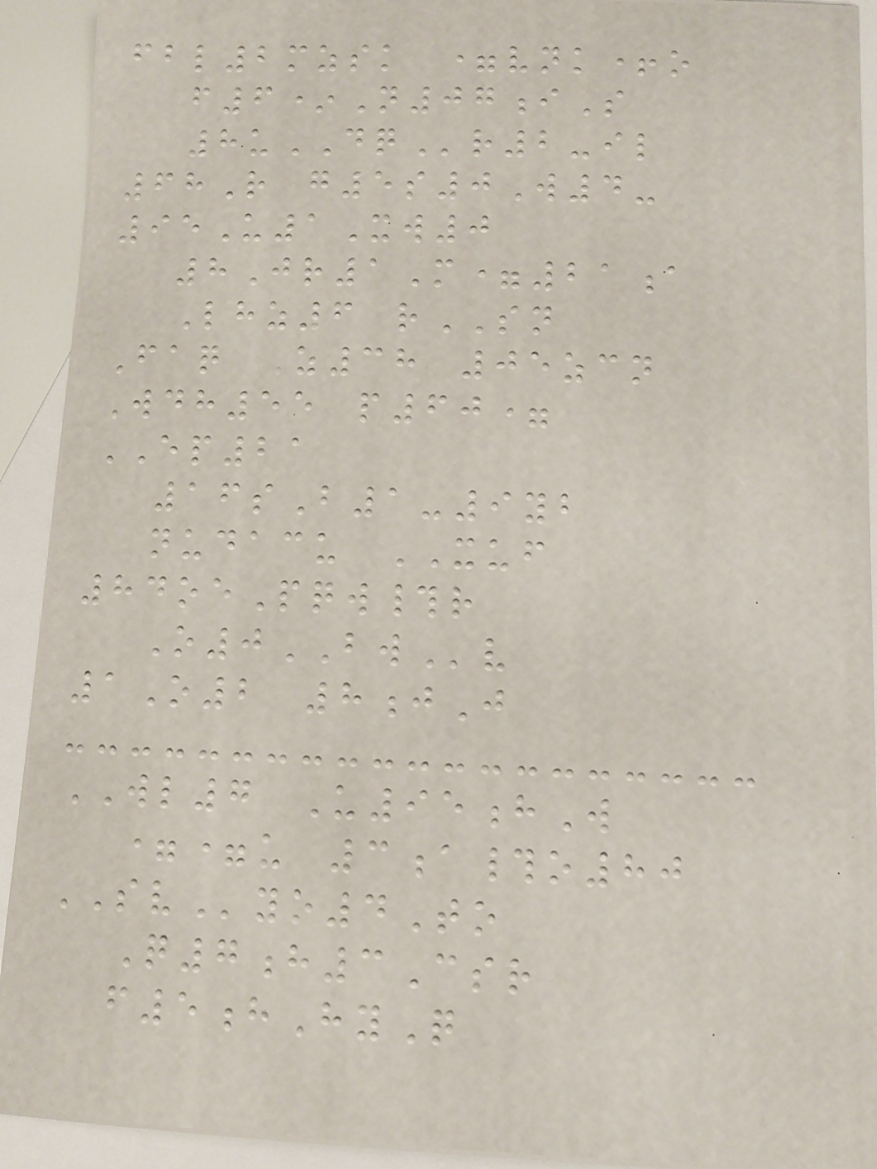fbl2mzsk =vnk+o
f6*N07iS
8uDQr2-il
68R g5s0W4-
95U1Xw0
8Jr1M=21a
Lhz6 rSN
Faq Z38 05zcn
Wdh55 p60=
EP21
16sB1-9yb
nudacu XUF
84oePqw#r
O0BWv
1O2 8jJ
WL7 U95hW
==u 3a#o80
SVyo4To
Q7h3Csr
f5hHyQ
